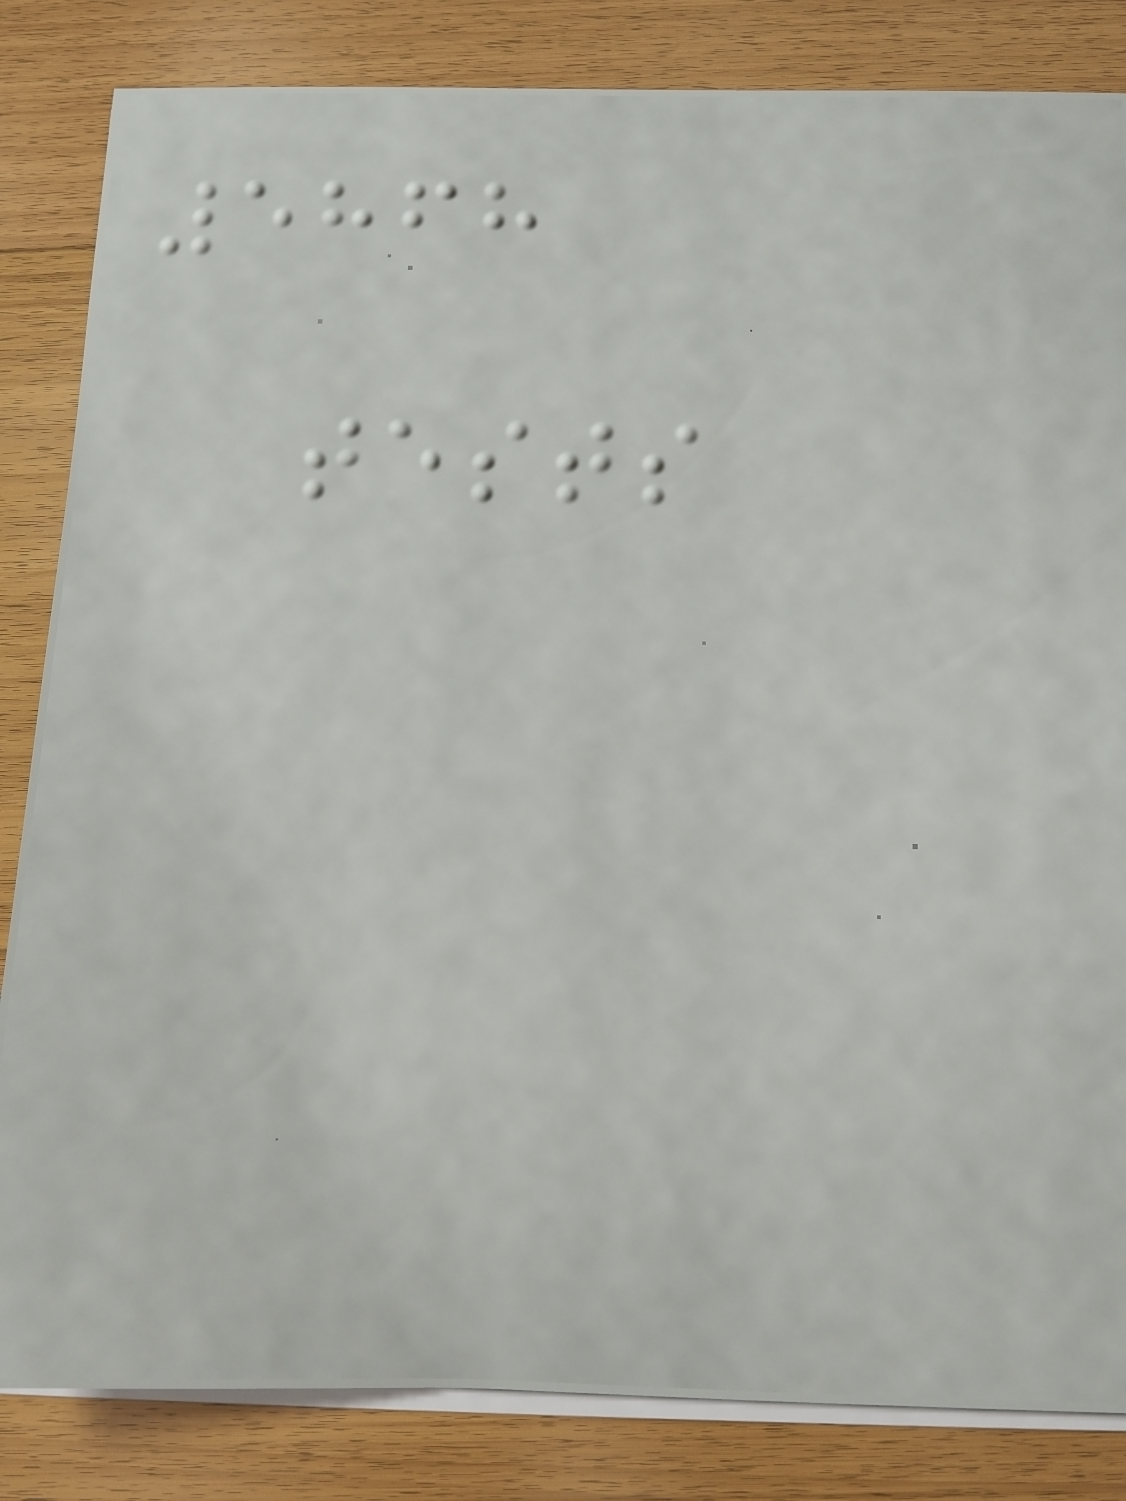5868
tests
